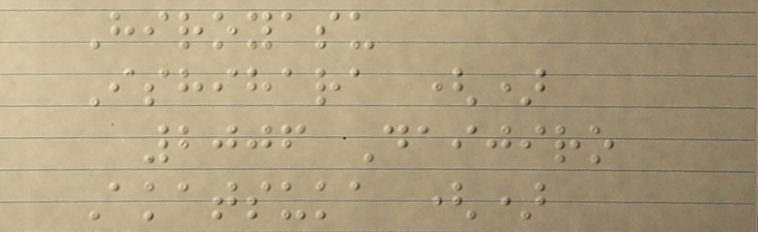Hiroyasu
Ishihara ()
2006 Daijiro
Akatsuka ()
